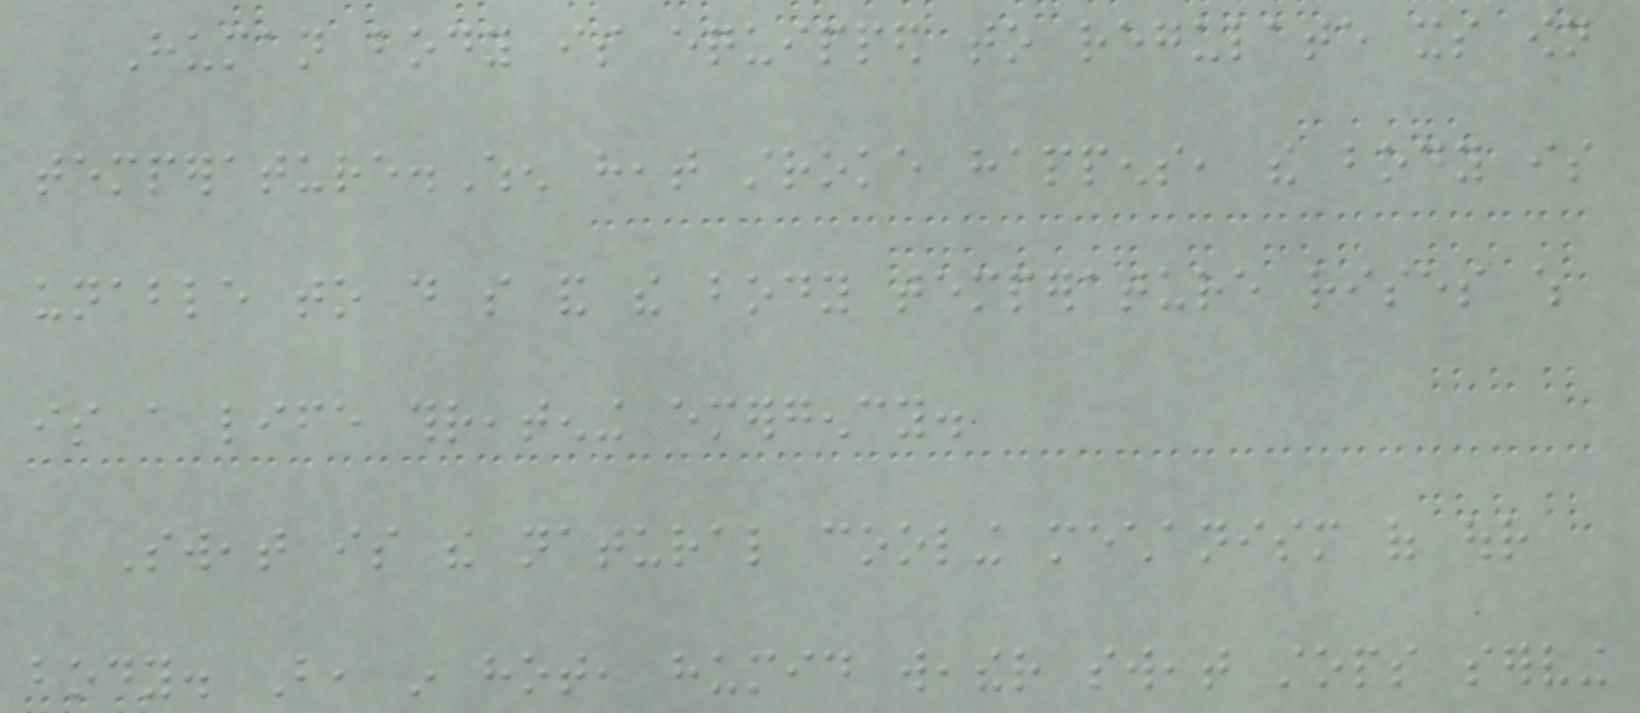Human body is equipped to regulate its own
temperature.When heat stroke happens, the body is
unable to do so and the body temperature rises which
is a life threatening emergency.
Sweat is the natural cooling mechanism of our
body. But, in hot, humid weather sweat stops serving
